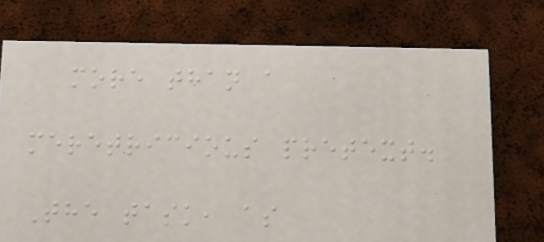more than a
meretricious pretext.
The task, as
